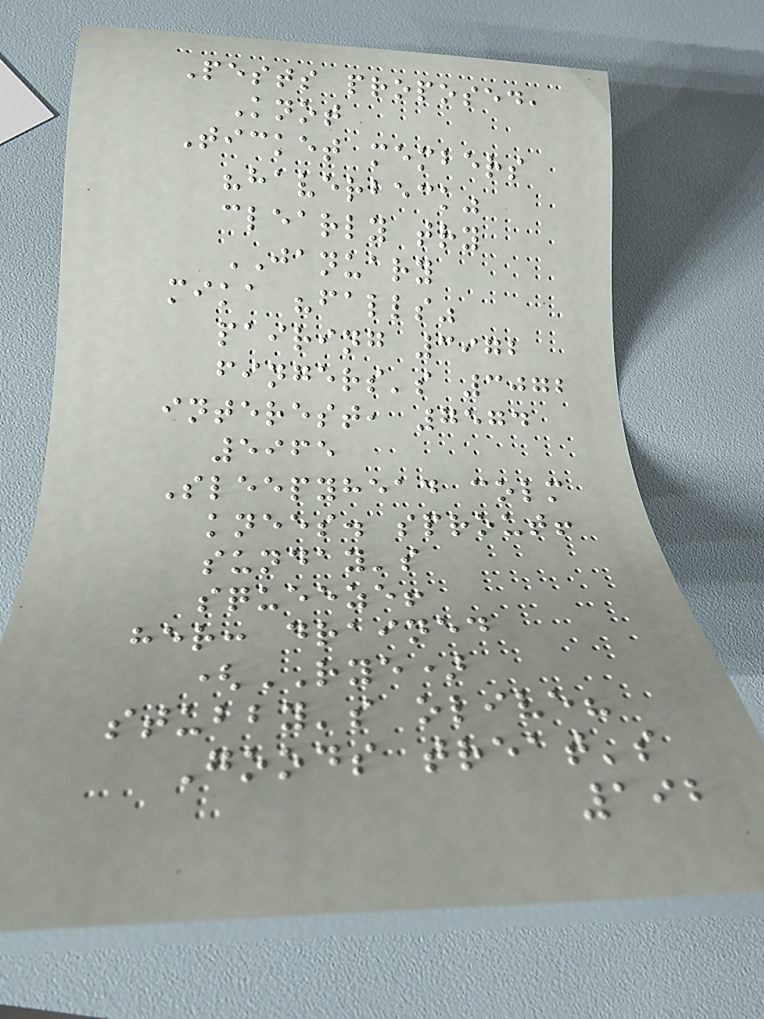Pests proposed,
Knot
Ticket members
"haverbeck"
clearly try
JANUARY
mika "falls"
pairing 3972
fingers's 3072
interest, 7574
5965
Sleepyhead colm
knees. sprout!
sunday's
squeeze!
her: drained
(RYE)
stubby's olive?
Goods treat's
192
